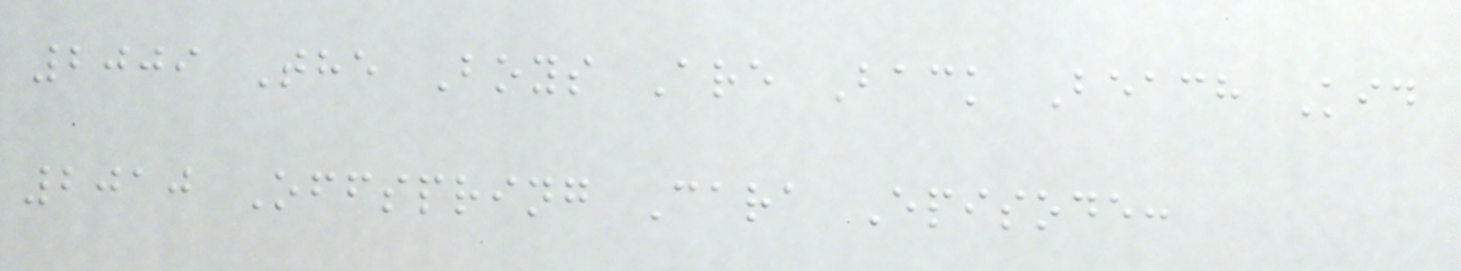2009 The Boys Are Back Beach Kid
2010 Offspring Cara Episode:
